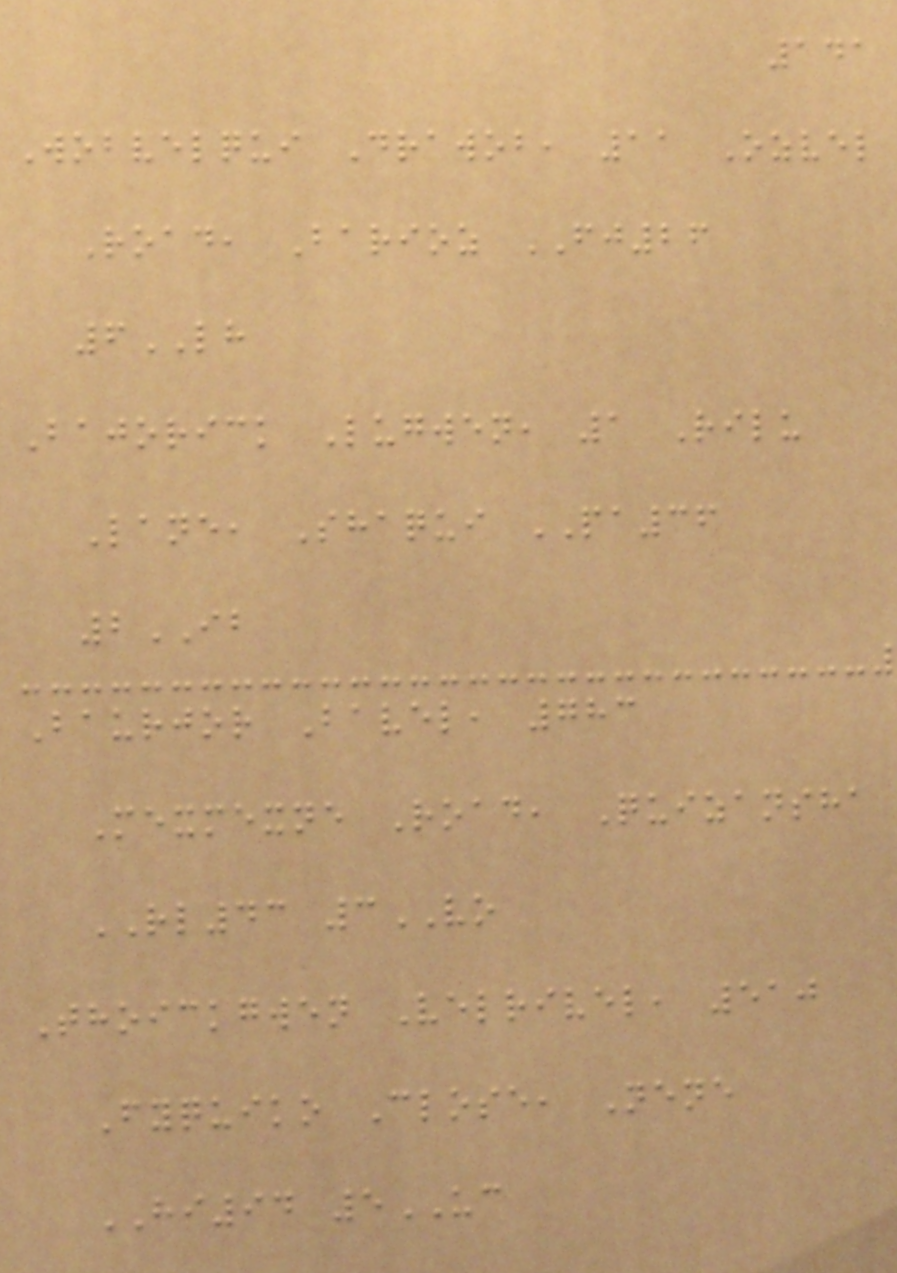141
Wobvelqui Drawob, 11 Ozvel
Road, Barioz FJ26
6LH
Bajorick Lugwen, 1 Rilu
Lane, Shaqui PA36
2IB
Baurjor Bavel, 783
Mexmexne Road, Quizansha
RL43 3VO
Thoickgwen Velrivel, 510
Fyquiko Close, Nene
HI94 5UC
